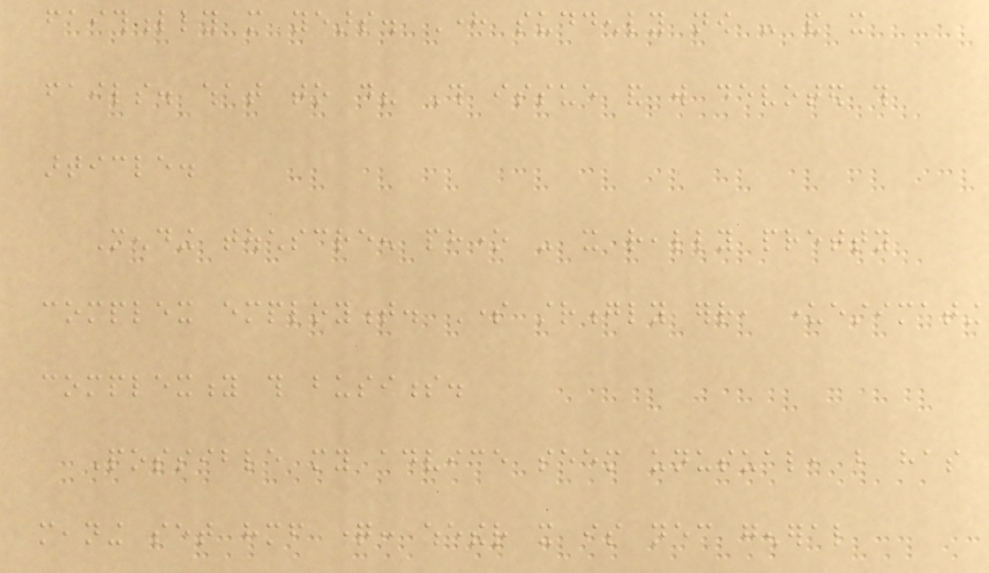faithfully more years. Here suddenly now - and it
fails. what to do? This issue and will devoted this
article.
Mending touchscreen phone - it really pretty
complex employment. Some strongly err, underestimating
complexity this business.
Possible my advice seem unusual, but has
meaning set himself question: whether it is necessary general
